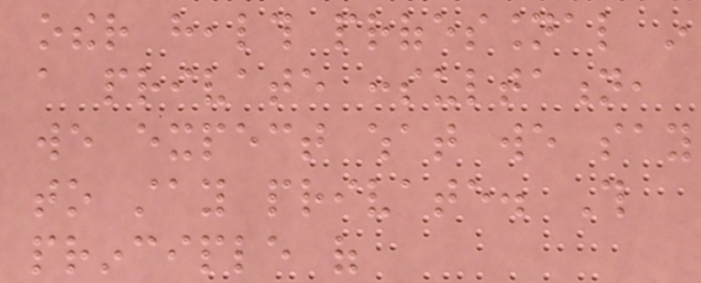other health professional in
a private consultation,
we expect what we say
to stay private. This
principle of
